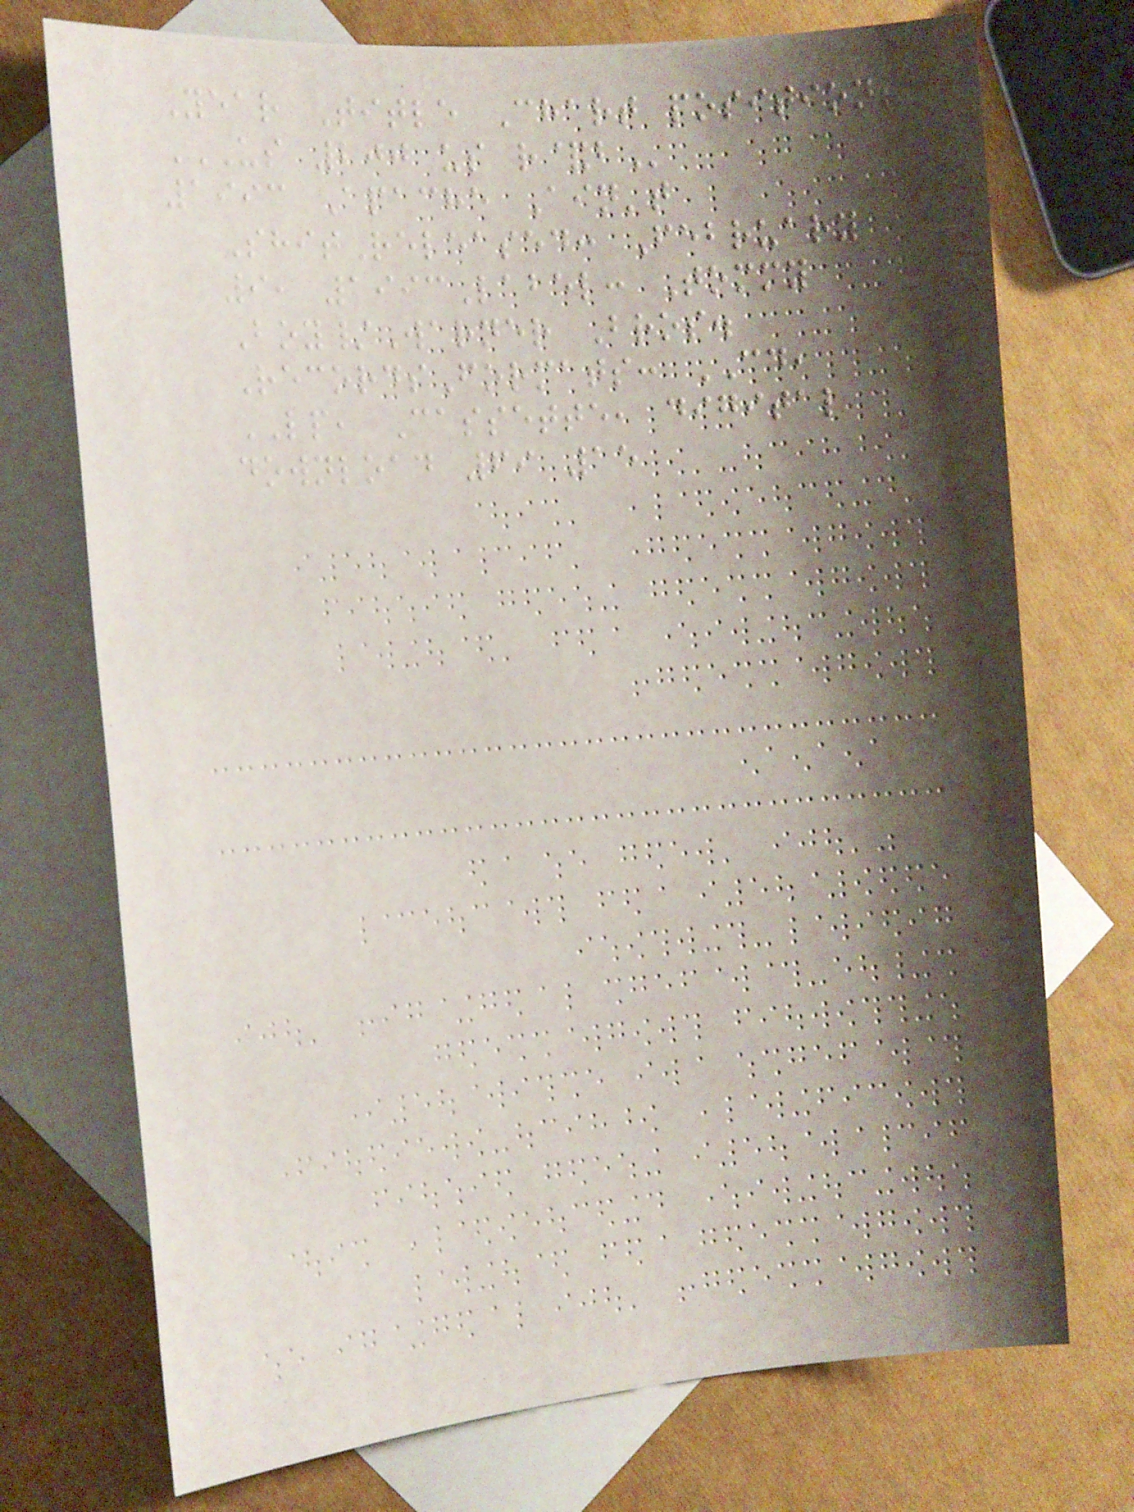Year Title Chart positions
US 200 US R&B
1993 Apache Ain't
ShitReleased: February
9, 1993Label: Tommy
Boy/Warner Bros.
RecordsFormats: CD,
LP, Cassette, digital
download 69 15
